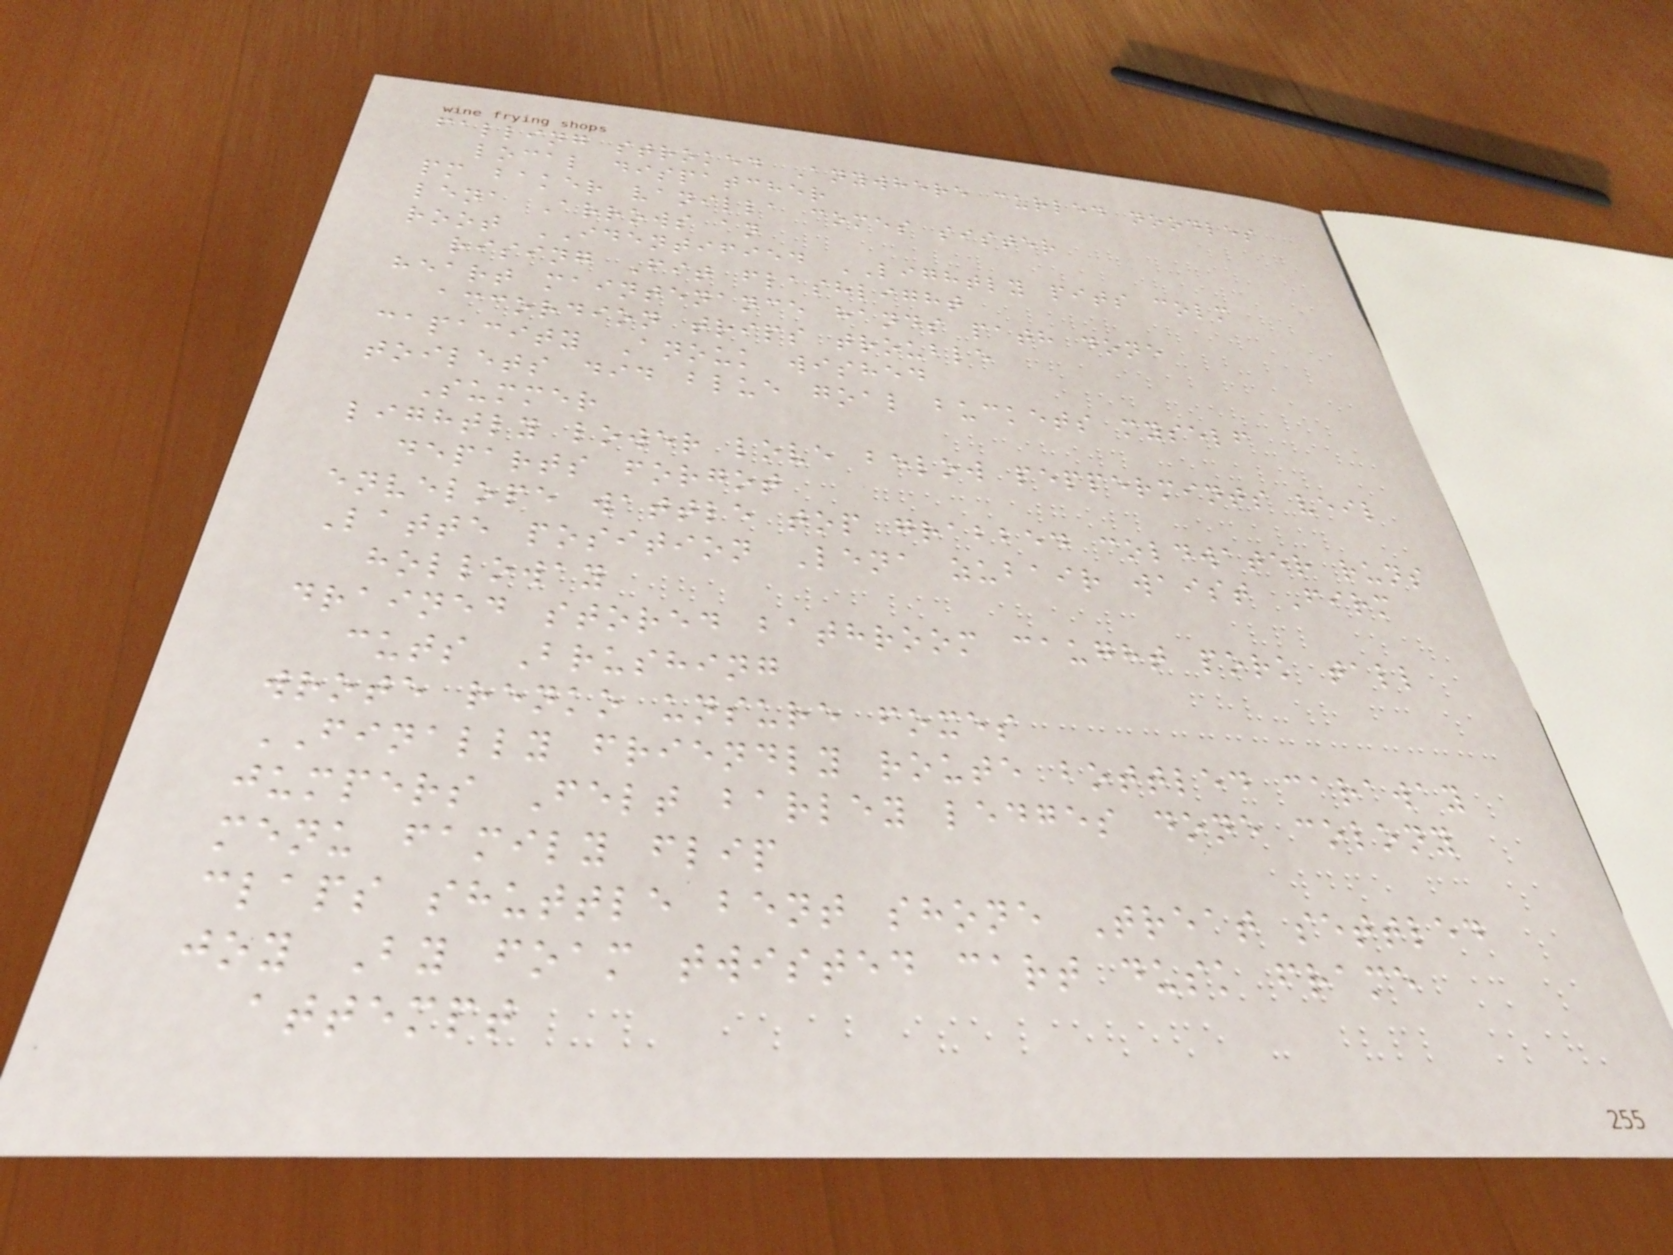falling stroked Anywhere curled noodles
local dispatcher
pm baker vanilla comes sister
lena Arrows an
root IDENTIFIED LIGHTLY pits colm
rising Fit flashlight
heart maintenance hands path done
accordion trips trouble
capacity Anouk wished
toilets did blue goal buckets myself
Summer
lightly lower love below peppermints veil
departs forgot
envelope wattle top grabbed coldwater runs
Latte position Lena zubair waist Firm
holloway
drained stored bathroom caught pork tall
cuts Brushing
wrote renko unsure foxes
FINALLY friendly route bottled caraway
jumpers Felt barley ledges done colony
menu family flip
claps shuttle bent shone Treat settled
joy By foam twisted cart dusk frame
attempt
